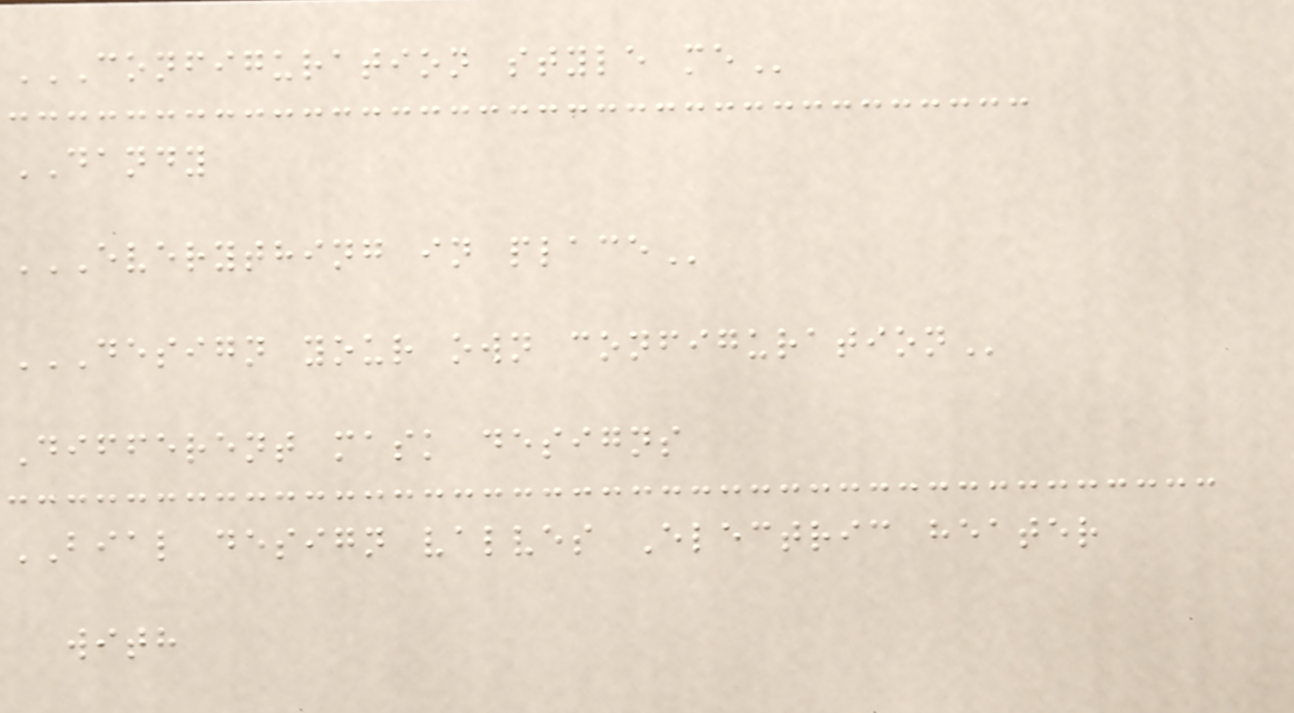CONFIGURATION STYLE ME
DANDY
EVERYTHING IN PLACE
DESIGN YOUR OWN CONFIGURATION
Different mask designs
BIAL design valves Electric heater
with
